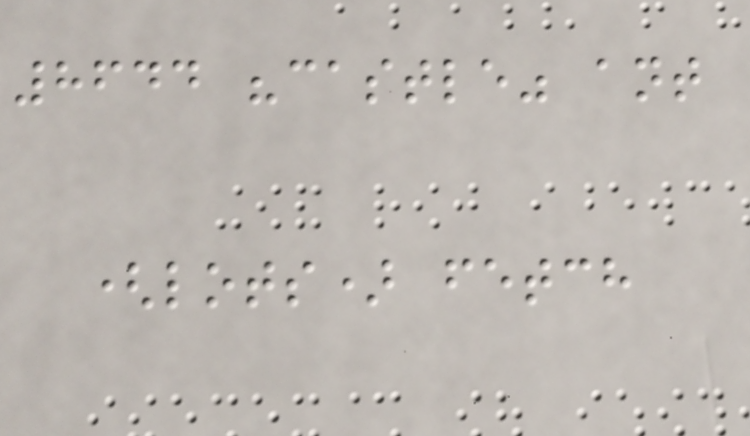8644 "castle" ant
(lots) fetch
